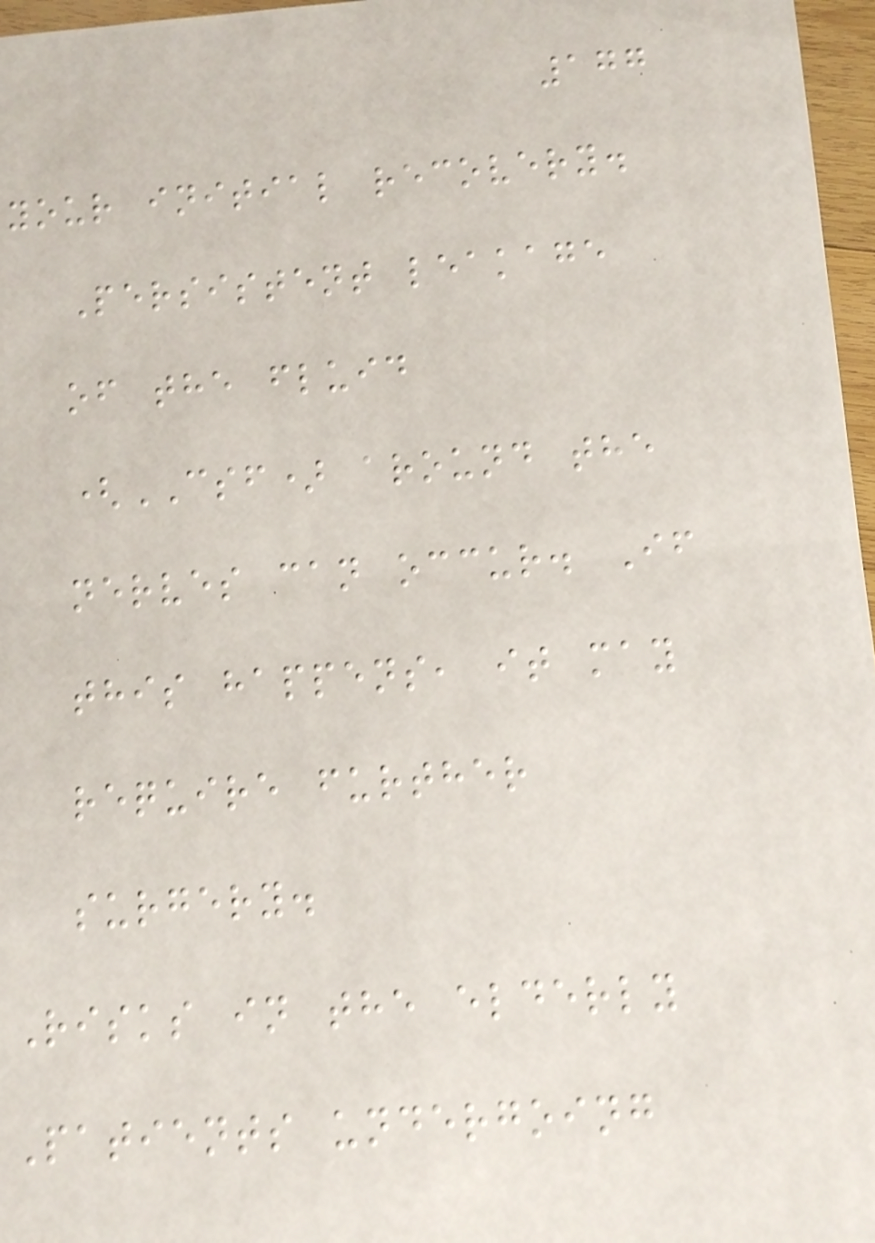177
your initial recovery.
Persistent leakage
of the fluid
(CSF) around the
nerves can occur. If
this happens, it may
require further
surgery.
Risks in the elderly
Patients undergoing
